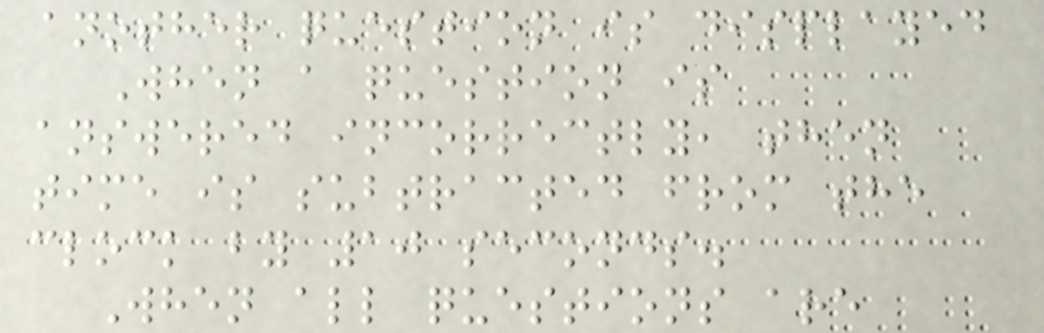another question is displayed
When a question is
answered incorrectly, then
time is subtracted from the
clock by 10 seconds.
When all questions are
